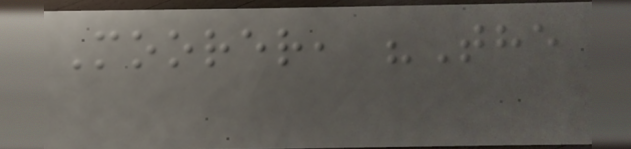Moorer, "The
